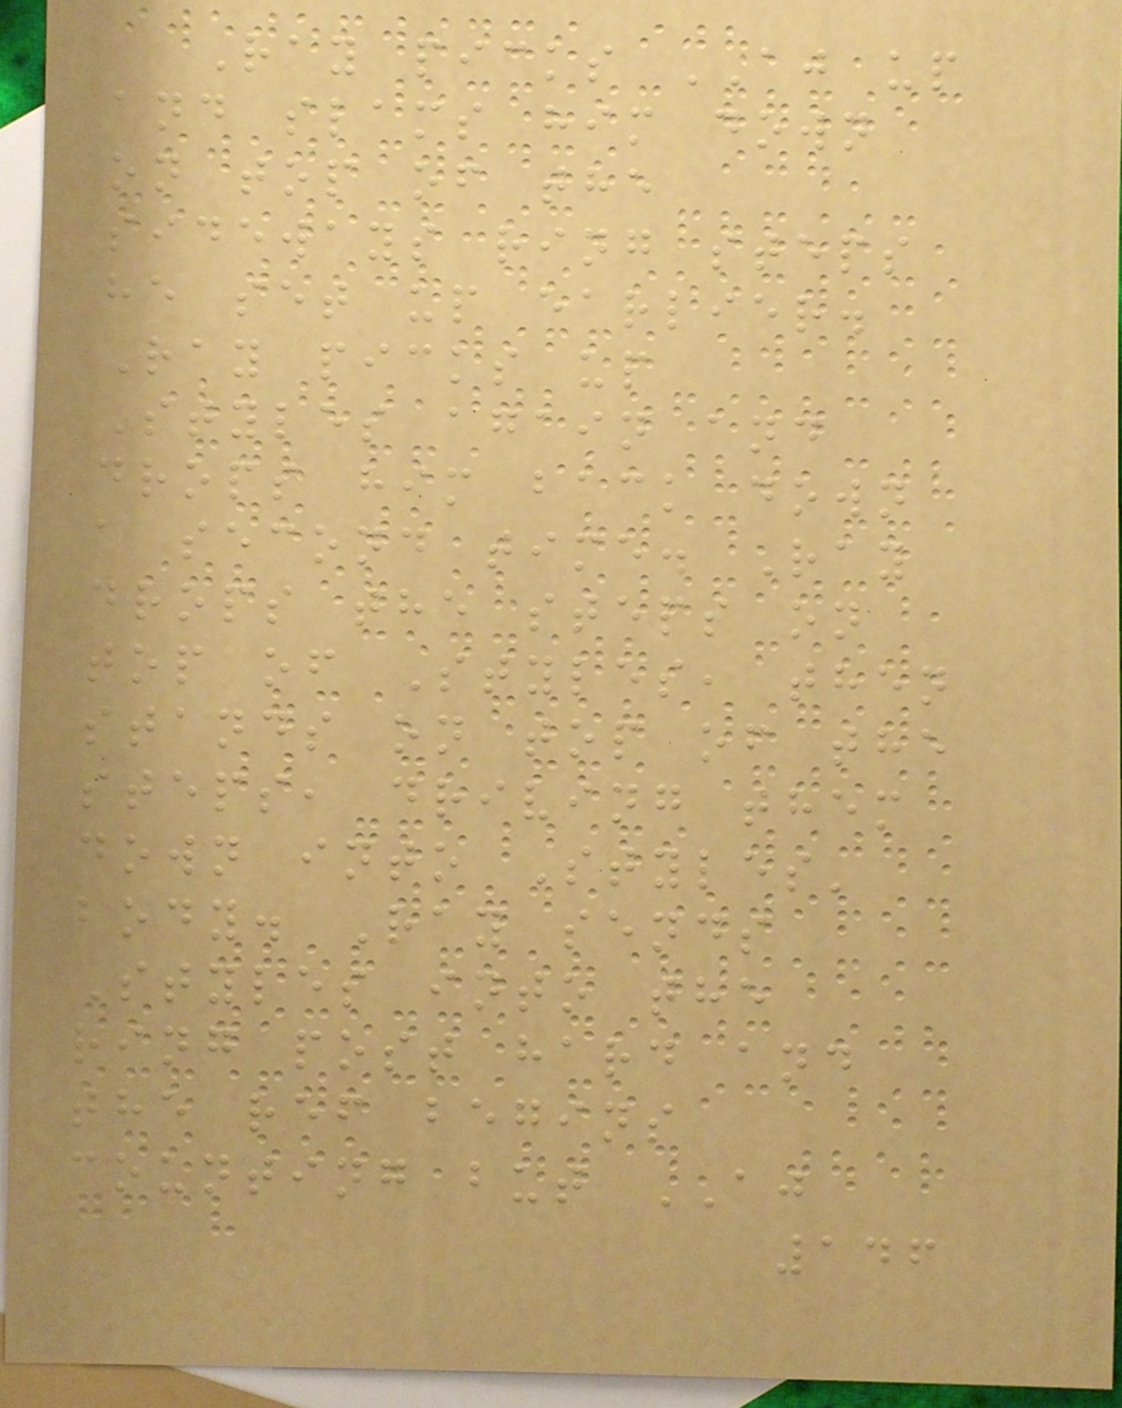Ray picks AJ up
and slams him down
on top of the
sideways ring steps
he set up earlier.
Ray picks up
Styles again and
drops him back down
a second time. Ray
drops the steps on
top of Styles, then
stands on top of the
steps, driving them
down into Styles'
body. Ray sends
Styles into the
ring post hard and
the ref begins
counting but AJ
146
